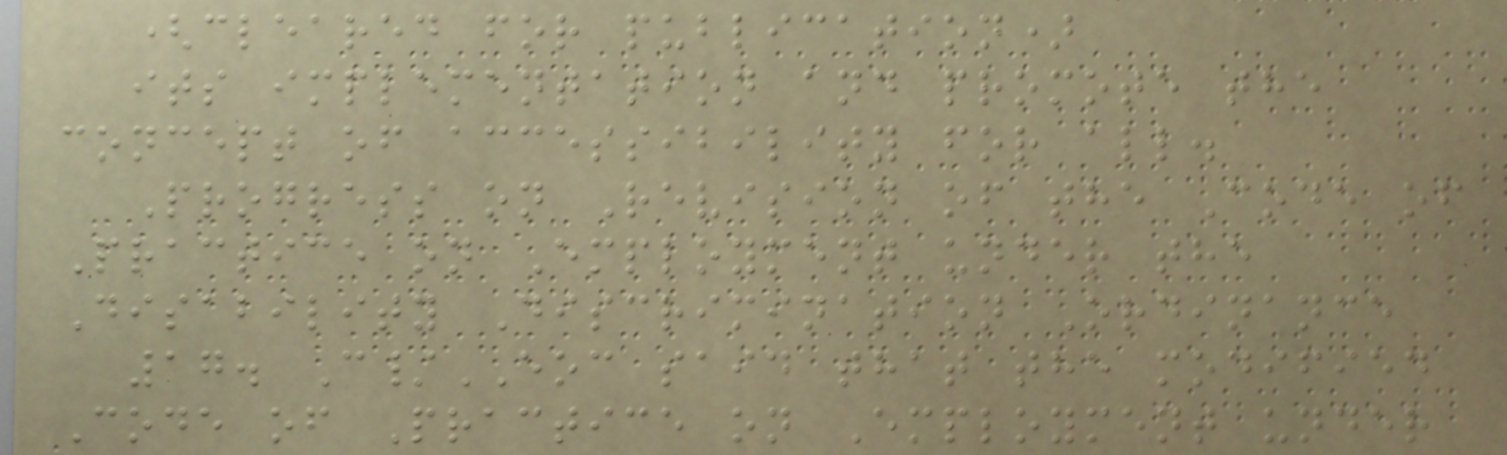(cleared for publication)
its implementation and promote the
concept of accessibility for all.
Progress on Revision of the Code of
Practice on Employment under the
Disability Discrimination Ordinance
17. C/EOC said that the modified
Code of Practice on Employment under
